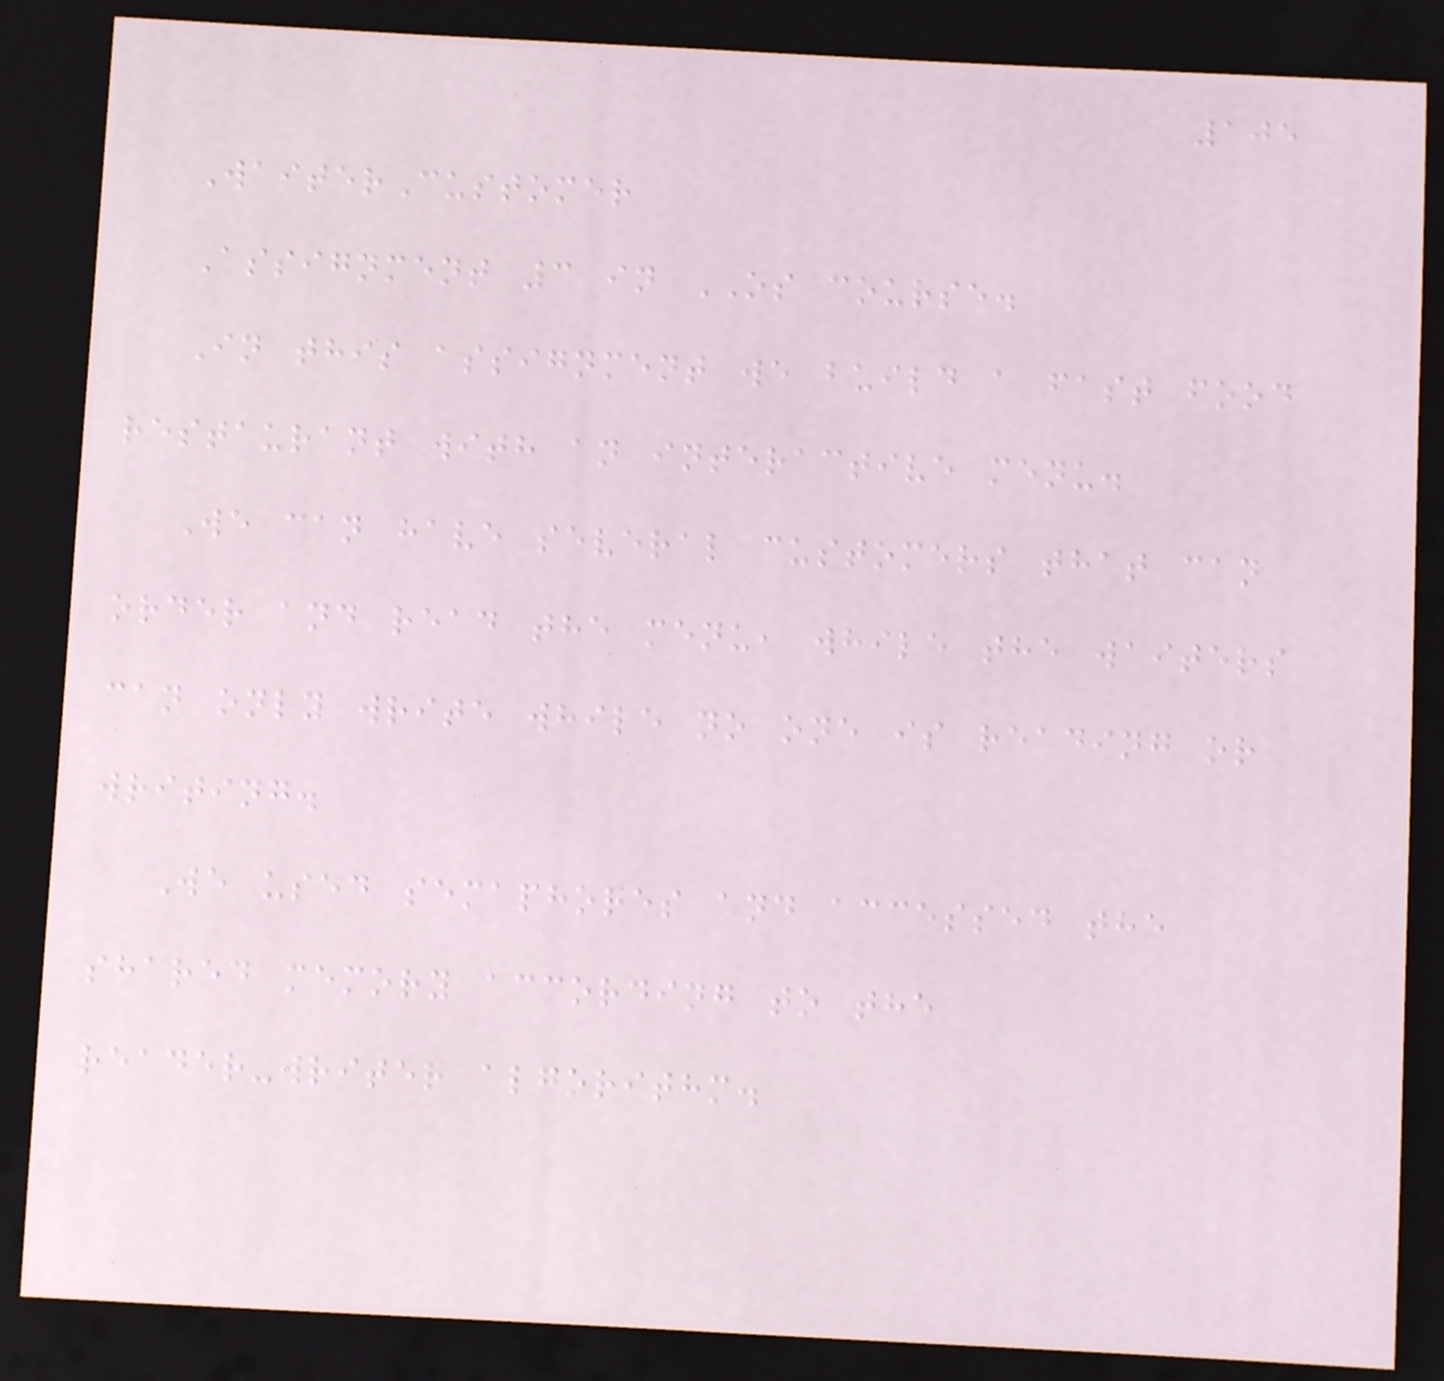105
WaiterCustomer
Assignment 3 in OS course.
In this assignment we build a fast food
restaurant with an interactive menu.
We can have several customers that can
order and read the menu, while the waiters
can only write while no one is reading or
writing.
We used semaphores and accessed the
shared memory according to the
reader-writer algorithm.
